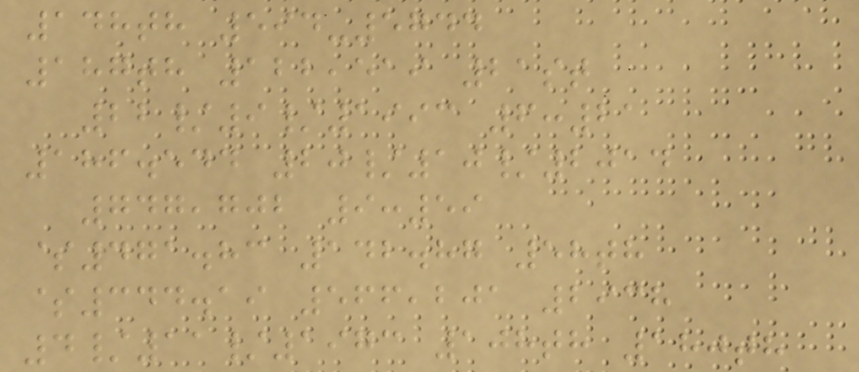148th 594-5744
187th 122,519 21st
22/9/1993 6:21
186.544 20/10/2014
747,702 9:59
$471.83 142.87 58th
$344.19 566,201 2938
4/11/1973 108th 180th
